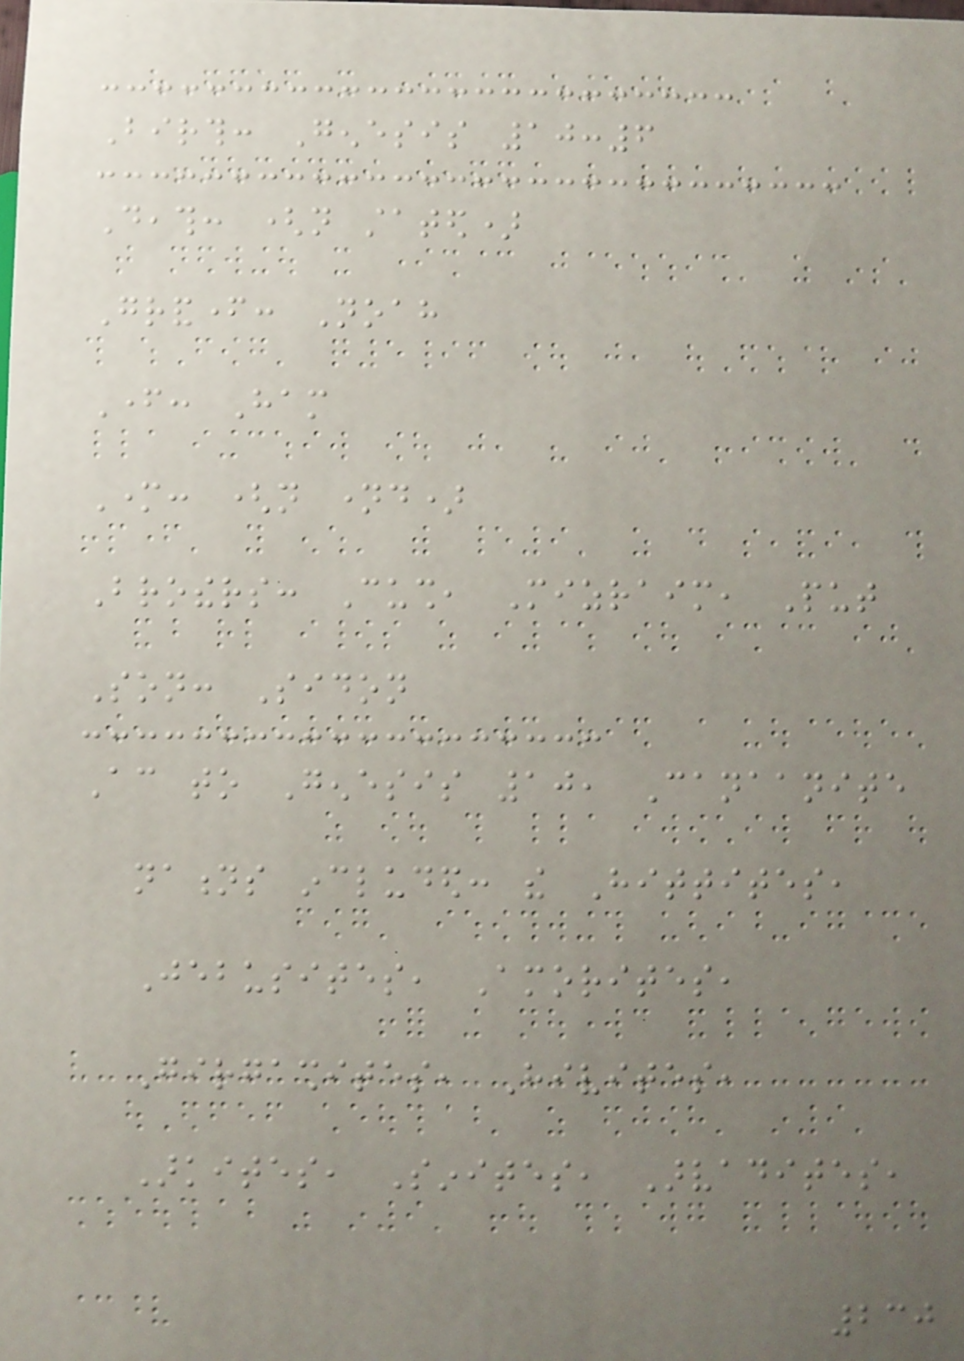Birth: Genesis 10:6
Death: (not stated)
Grandfather: Noah
Father: Ham
Mother: (not named)
Brothers: Cush, Mizraim, Put
Son: Sidon
According to Genesis 10, Canaanite
nations included: the Hittites,
Jebusites, Amorites,
Girgashites, Hivites,
Arkites, Sinites, Arvadites,
230
